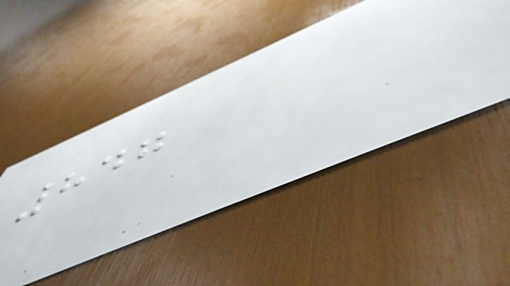847
